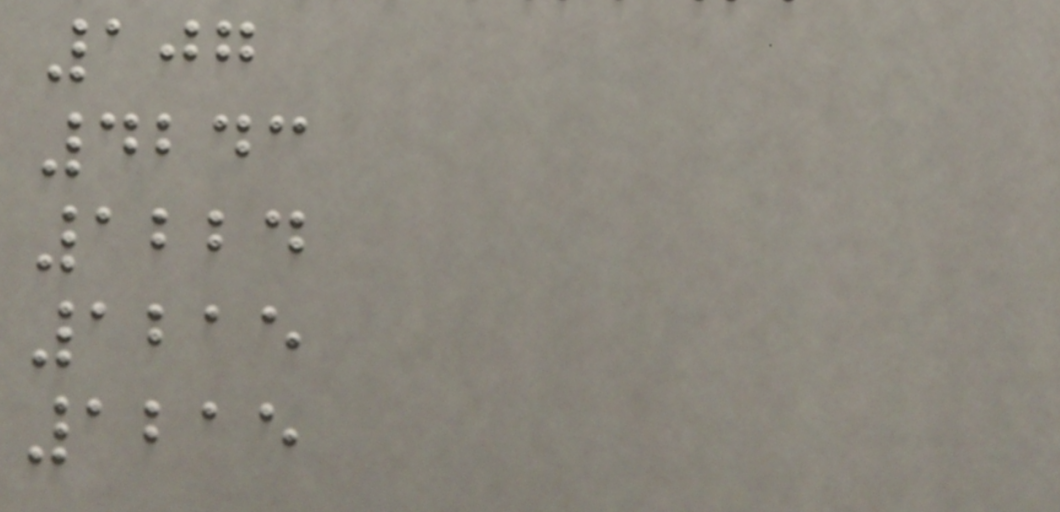107
4243
1224
1215
1215
